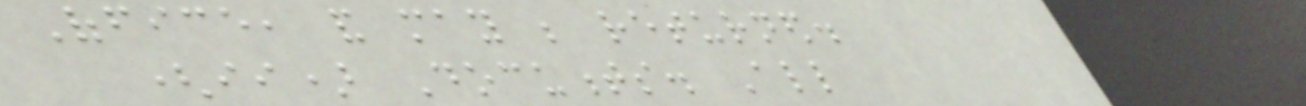Office, and may be returned.
(ii) Documents. All
